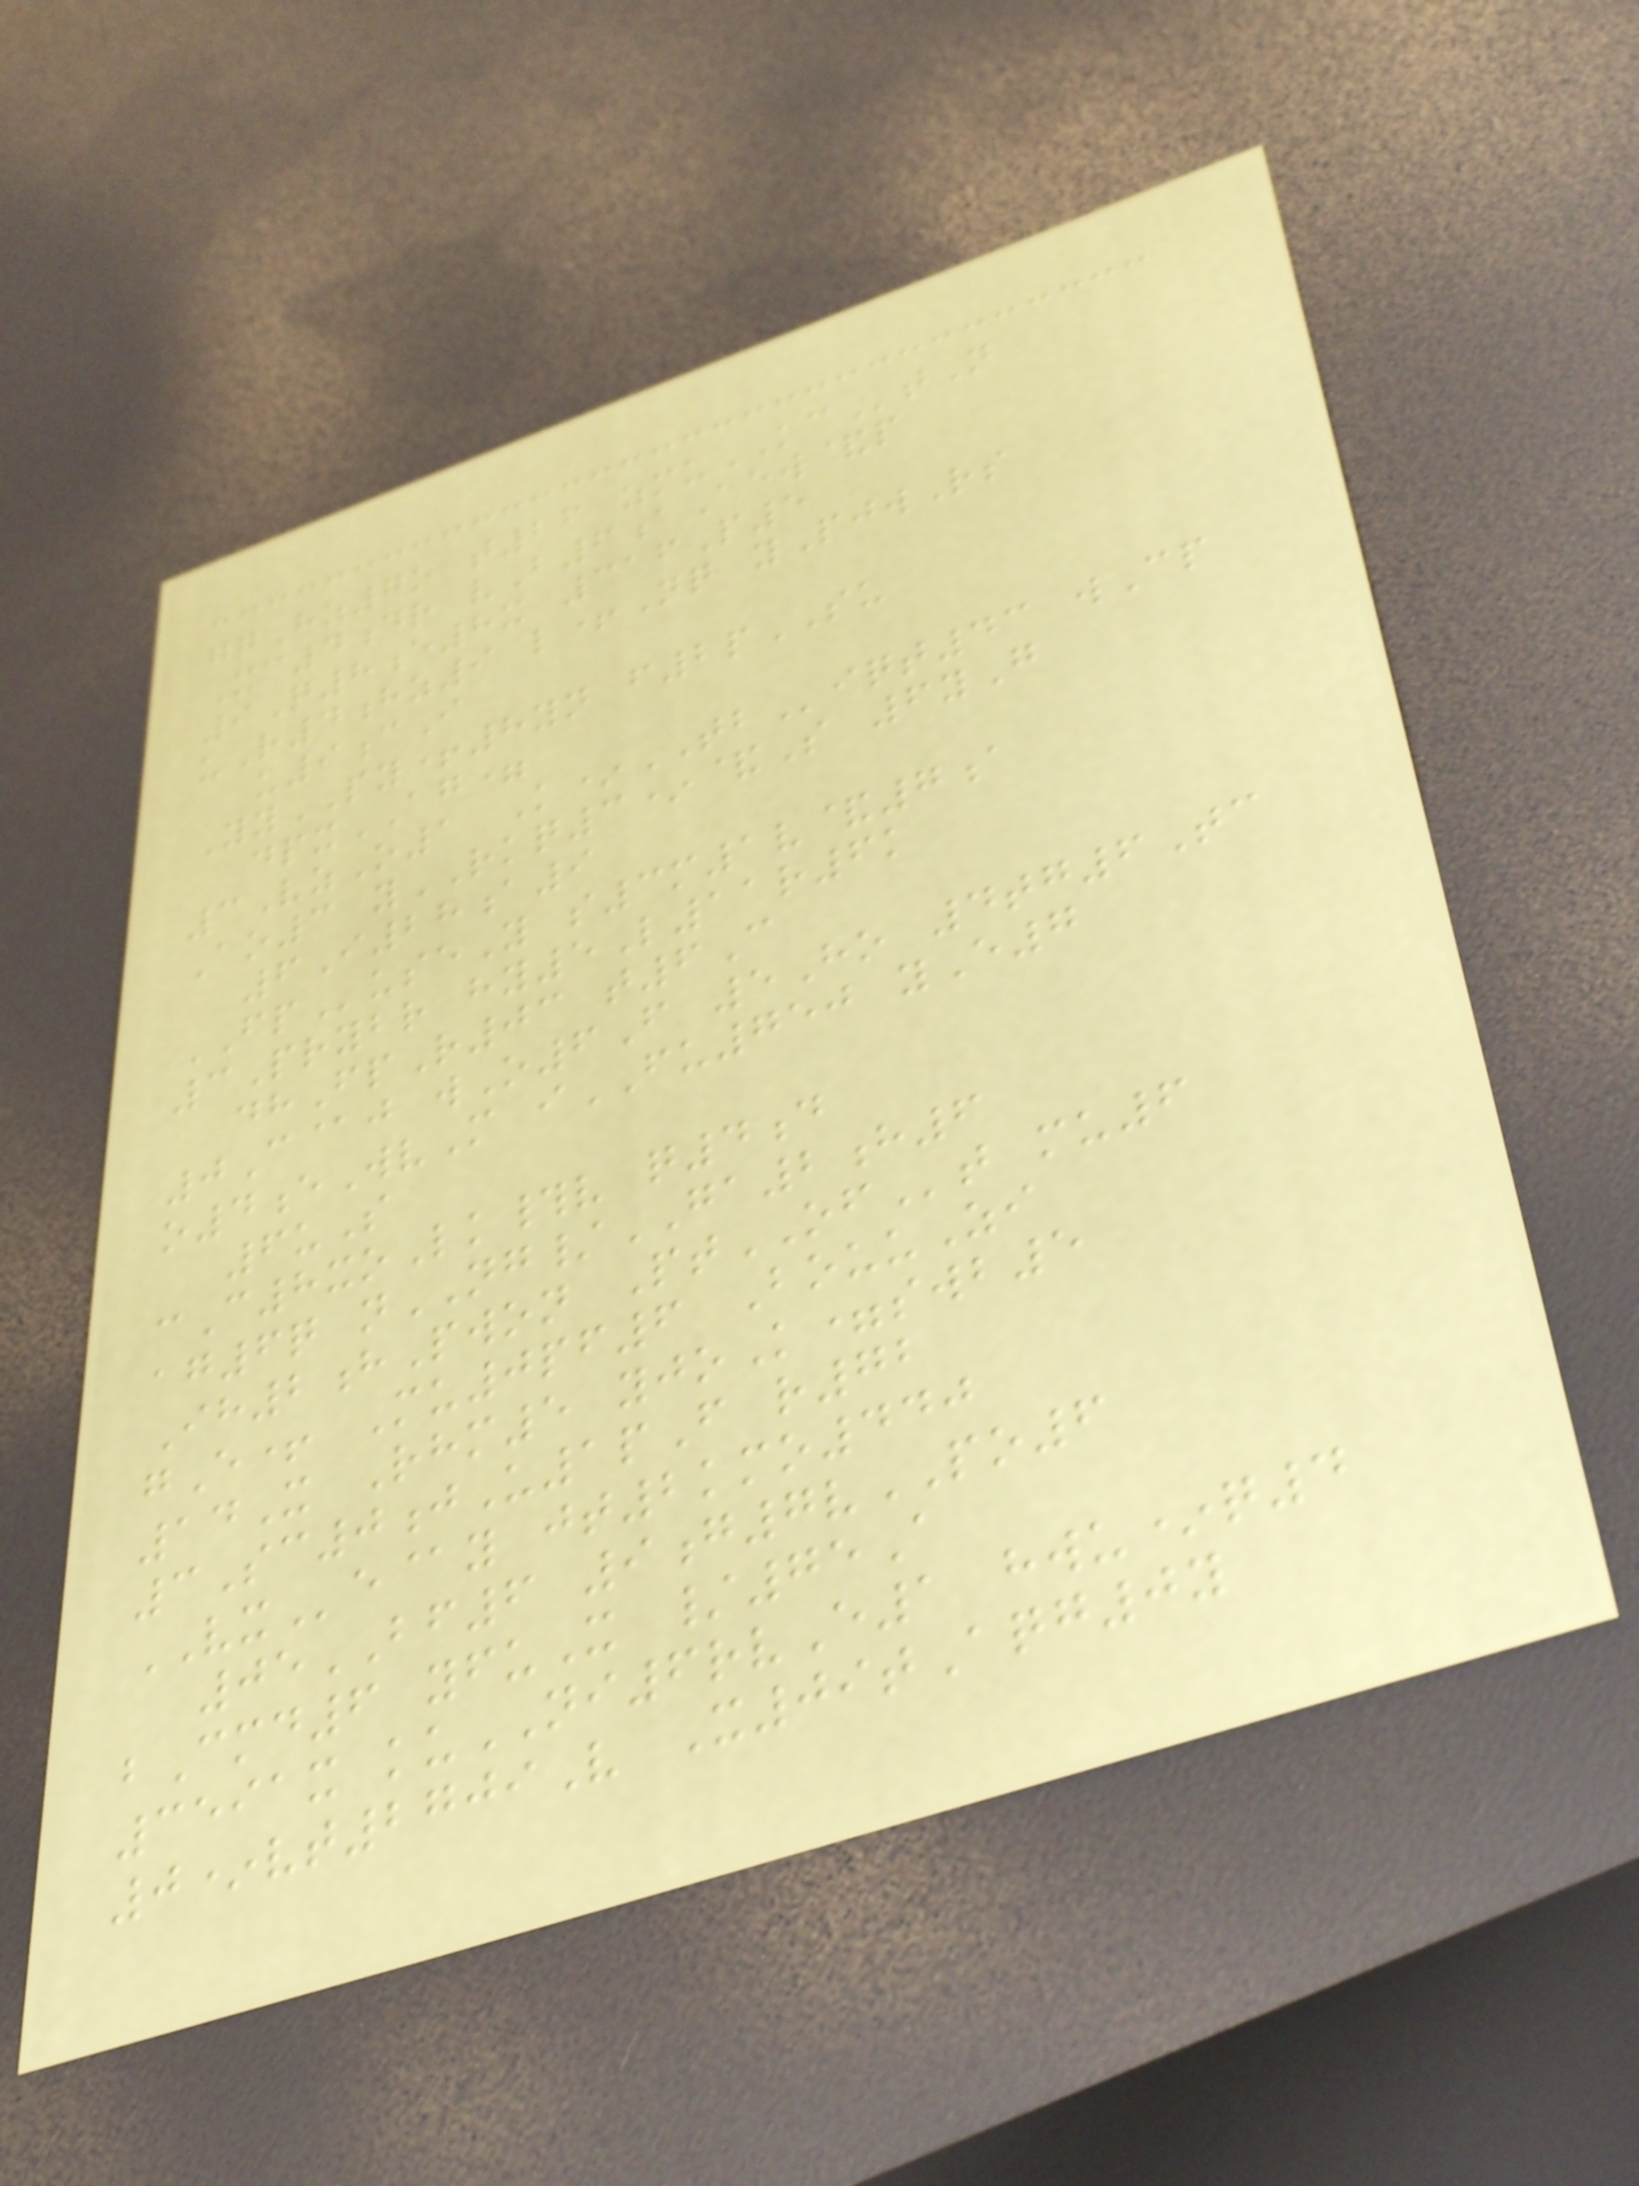gqHz7o t26 zmuKCtN
Xc4dr vB6aAew&p
9Q8e8x 316P5
uR4hz9 l+Nq yPjwRs
u9cI
YyPY+8yn f2pSU
dpxAG=
3VzO1 K*TBiqt43 wCp
Ao3 yRKQ3*&S 6yG
6I28a9
FPuseY s3m1v&7a
3Prybr hy5L11r6k
dhFpR03 t6C
0C@j wO6F 5Ho 4tg6Tc
o4eWvM iFU750 yE7
6uS
cC8xoLk#v q4d
ag6q nNG/GA2h6
Ih2hPwon PtOFt mu6
gE+ Mu0pf6 BouuZi
14X Rhm5 yjoK=swb5
3Sc0jU1pF r72
VXe@y jt2kmo440
05BF6 9g7vPO6
bCmd6 yfuX /75A
3591x kuNI6rvE1 hwu*q4
0*vt2709V X09tAqg0y
